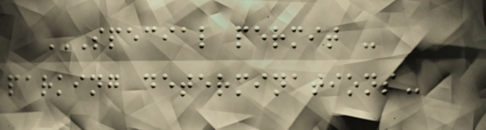SPECIAL PERMIT -
PARKING DETERMINATIONS
